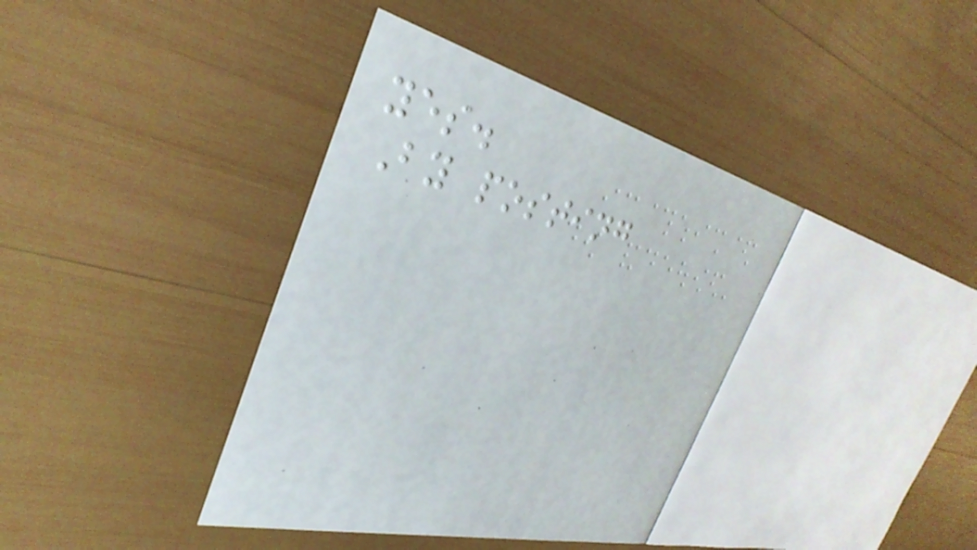yes.
By posting
